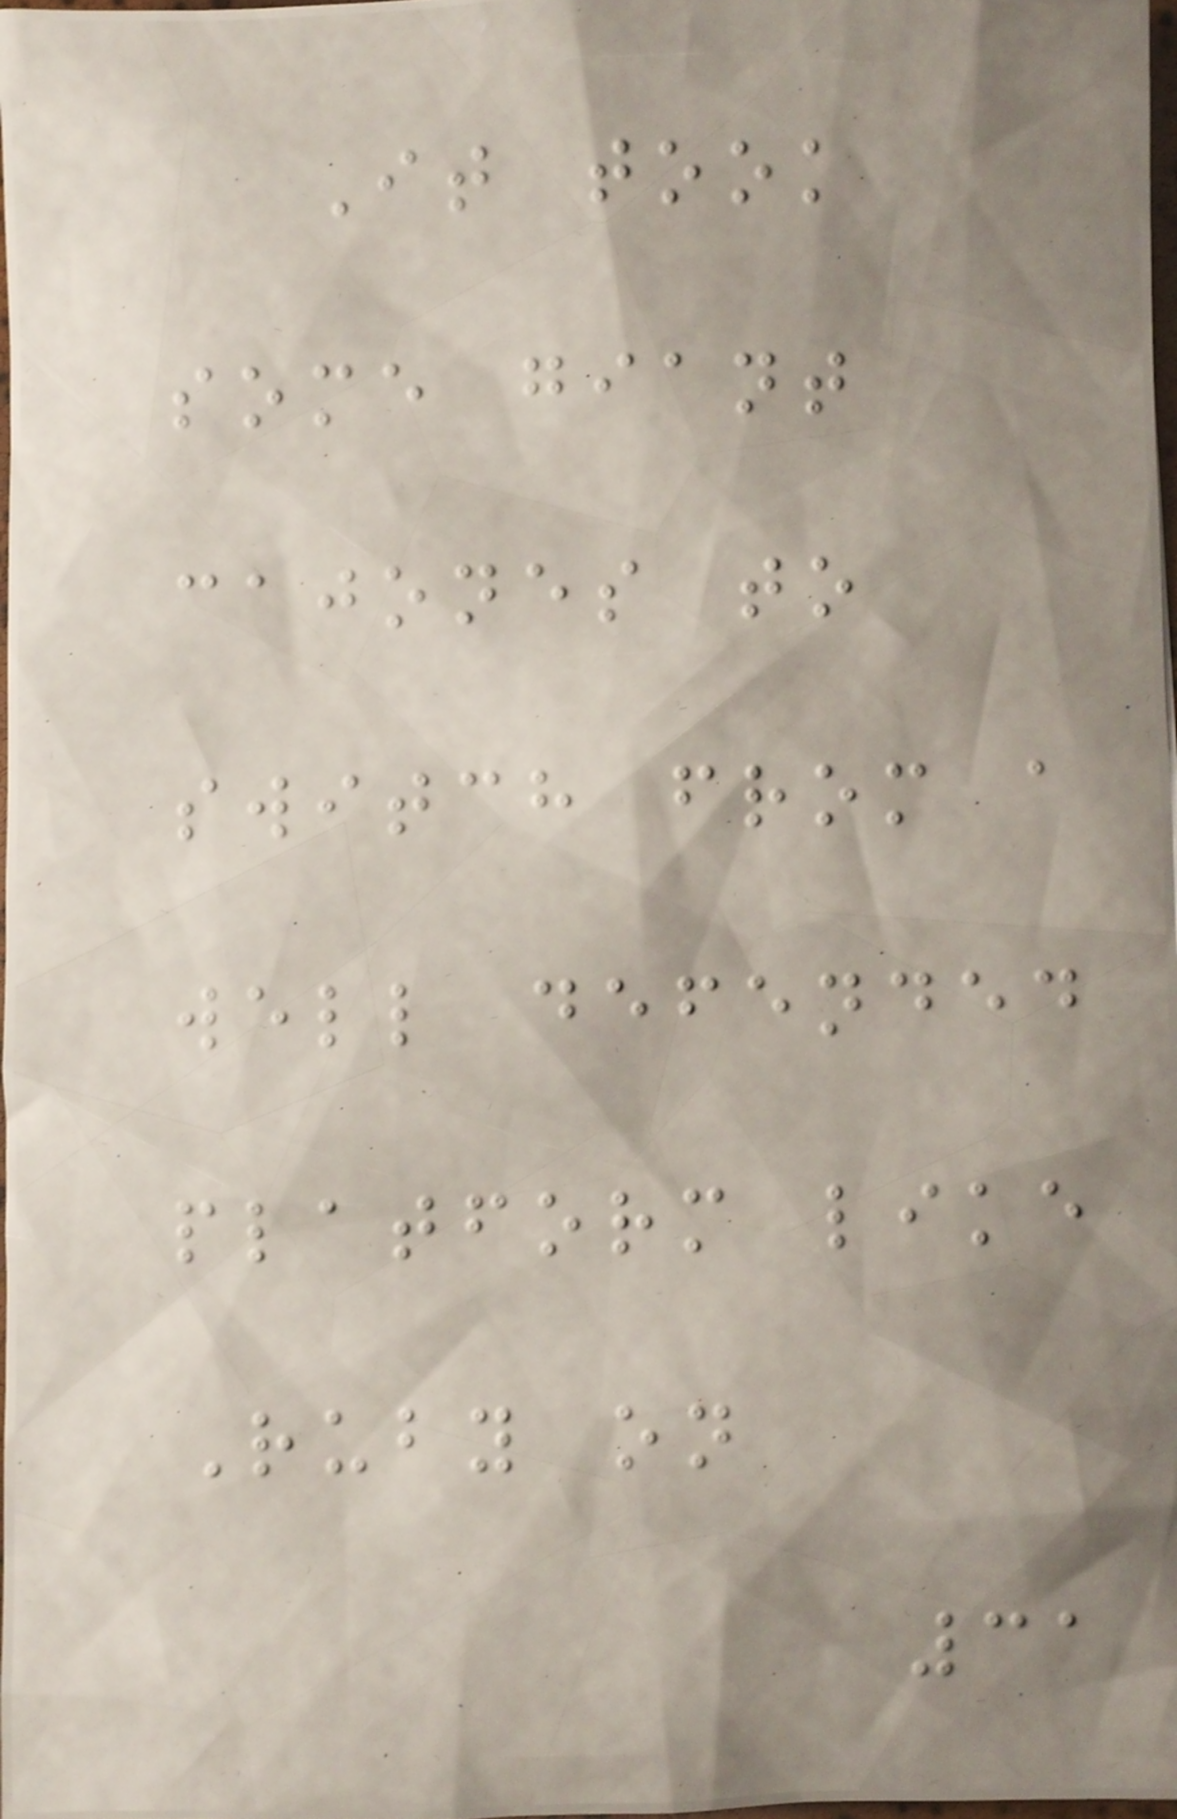It took
some giant
cajones to
switch from a
well defended
platform like
Ruby on
31
